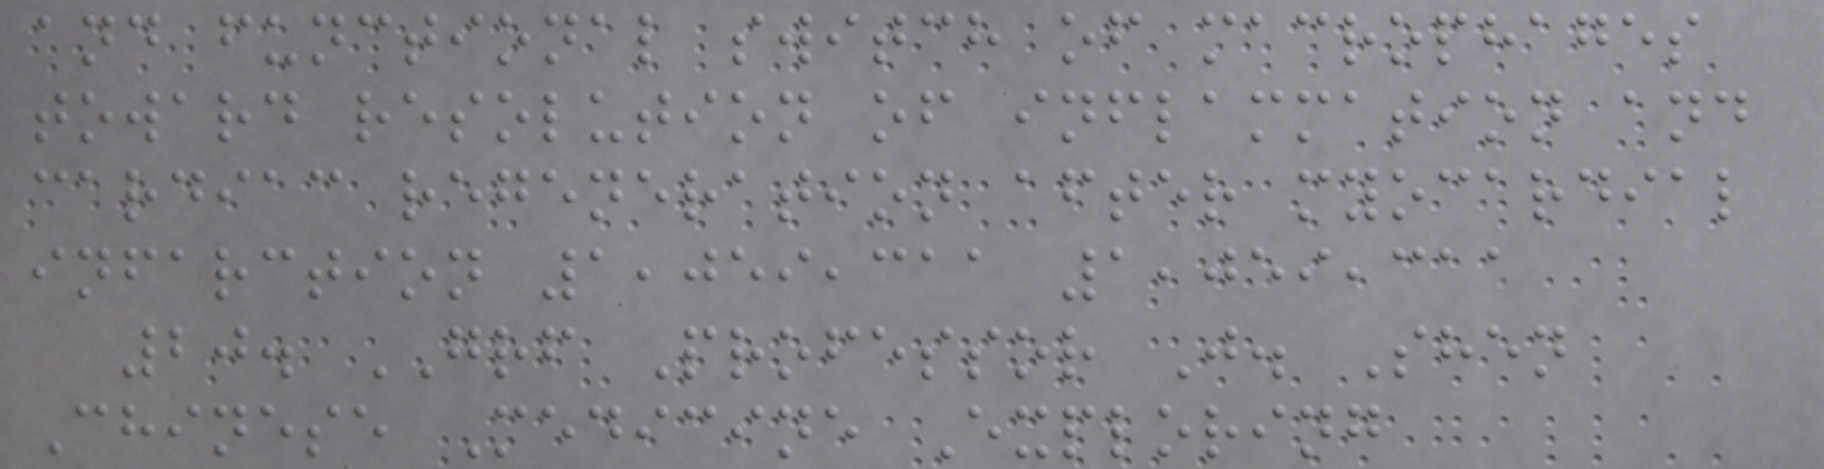and functional switch of macrophages
toward resolution of inflammation and
cardiac regeneration after myocardial
infarction 1,059,311 1,059,311
20. GRF Professor J. Shen
Chinese Medicine Exploring
